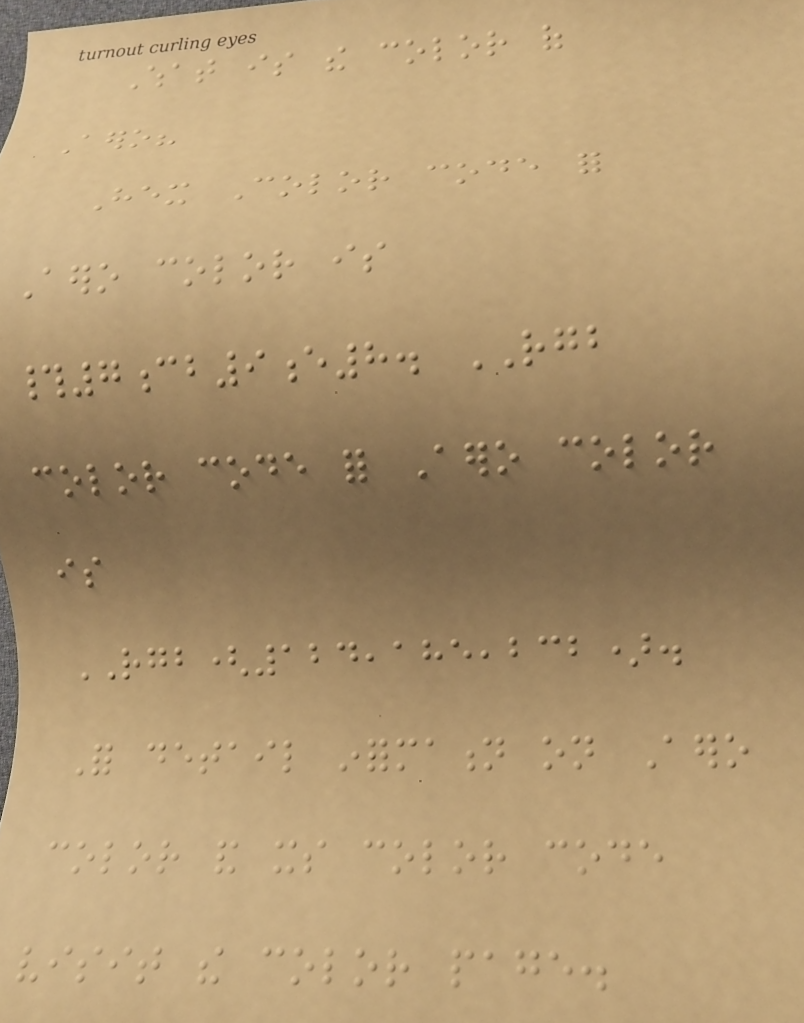What is the color of
Aero?
Hex Color code for
Aero color is
#7cb9e8. RGB
color code for Aero color
is
RGB(124,185,232).
For detail information on Aero
color and its color code
visit the color page.
